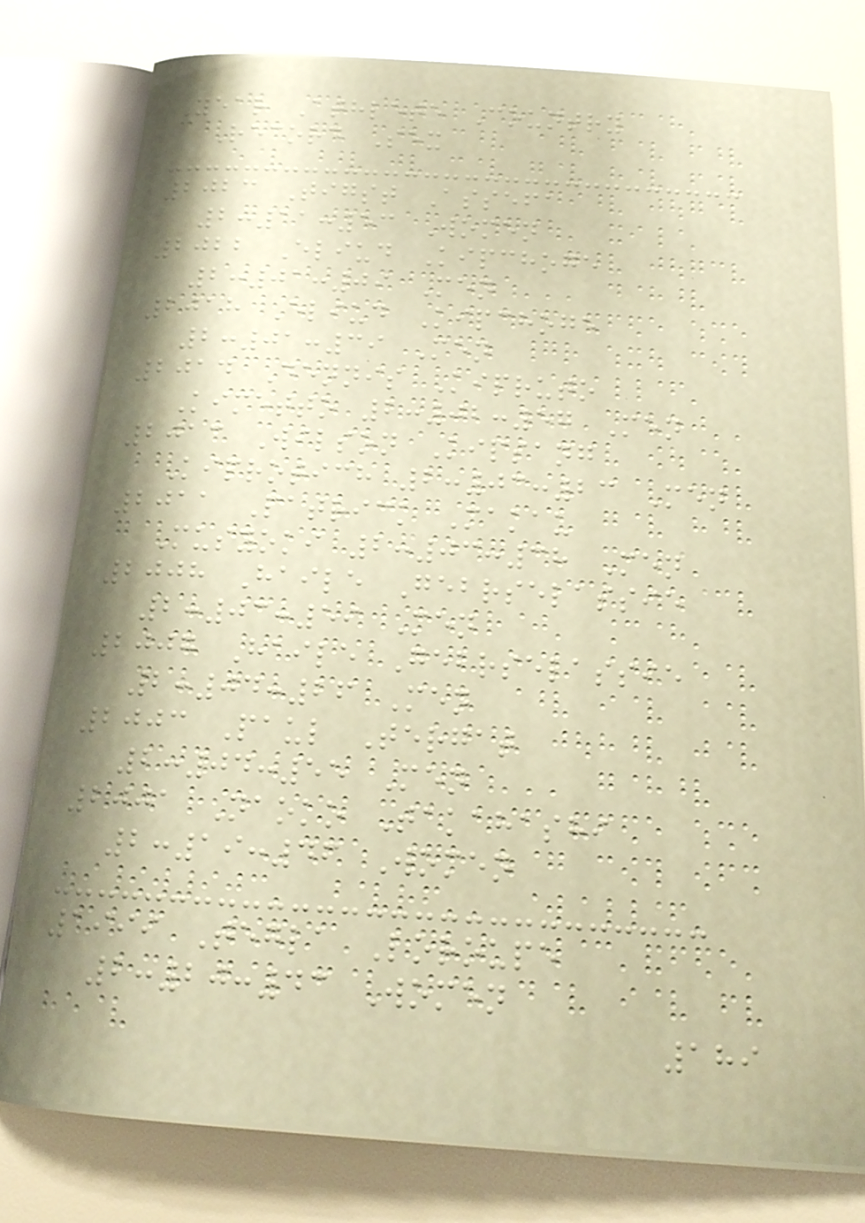Year Athlete Country
Record Sex
2023 Tigst Assefa
2:11:53 Women
2022 Eliud Kipchoge
2:01:09 Men
2018 Eliud Kipchoge
2:01:39 Men
2014 Dennis Kipruto
Kimetto 2:02:57 Men
2013 Wilson Kipsang
Kiprotich 2:03:23 Men
2011 Patrick Makau
Musyoki 2:03:38 Men
2008 Haile Gebrselassie
2:03:59 Men
2007 Haile Gebrselassie
2:04:26 Men
2003 Paul Tergat
2:04:55 Men
2001 Naoko Takahashi
2:19:46 Women
1999 Tegla Loroupe
2:20:43 Women
189
